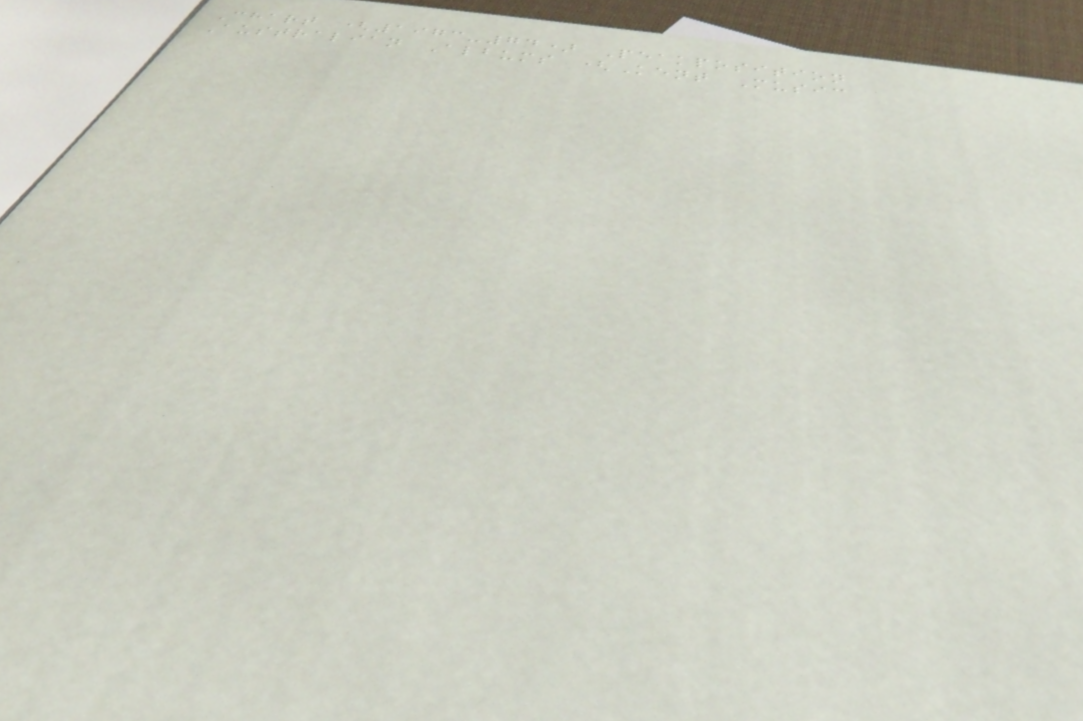Chart (1973-74) Peakposition
Australian Albums (Kent Music
